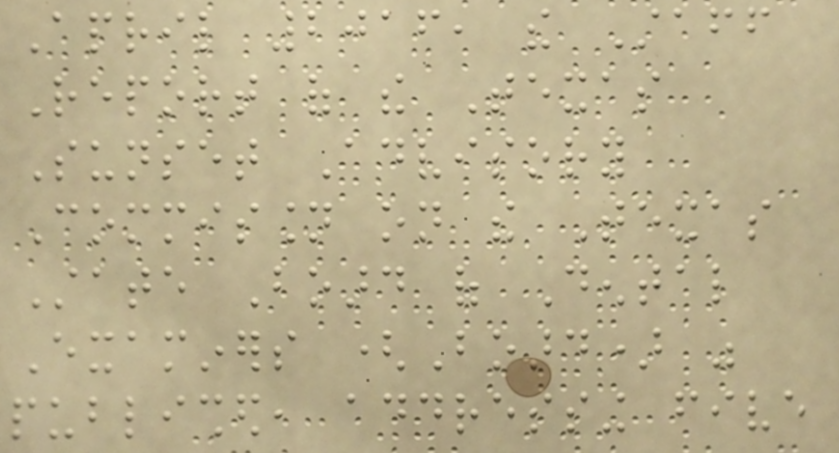April 2016, the Staff
Report of the Texas
Sunset Advisory
Commission on the Texas
State Board of Dental
Examiners (Board) was
published, addressing five
